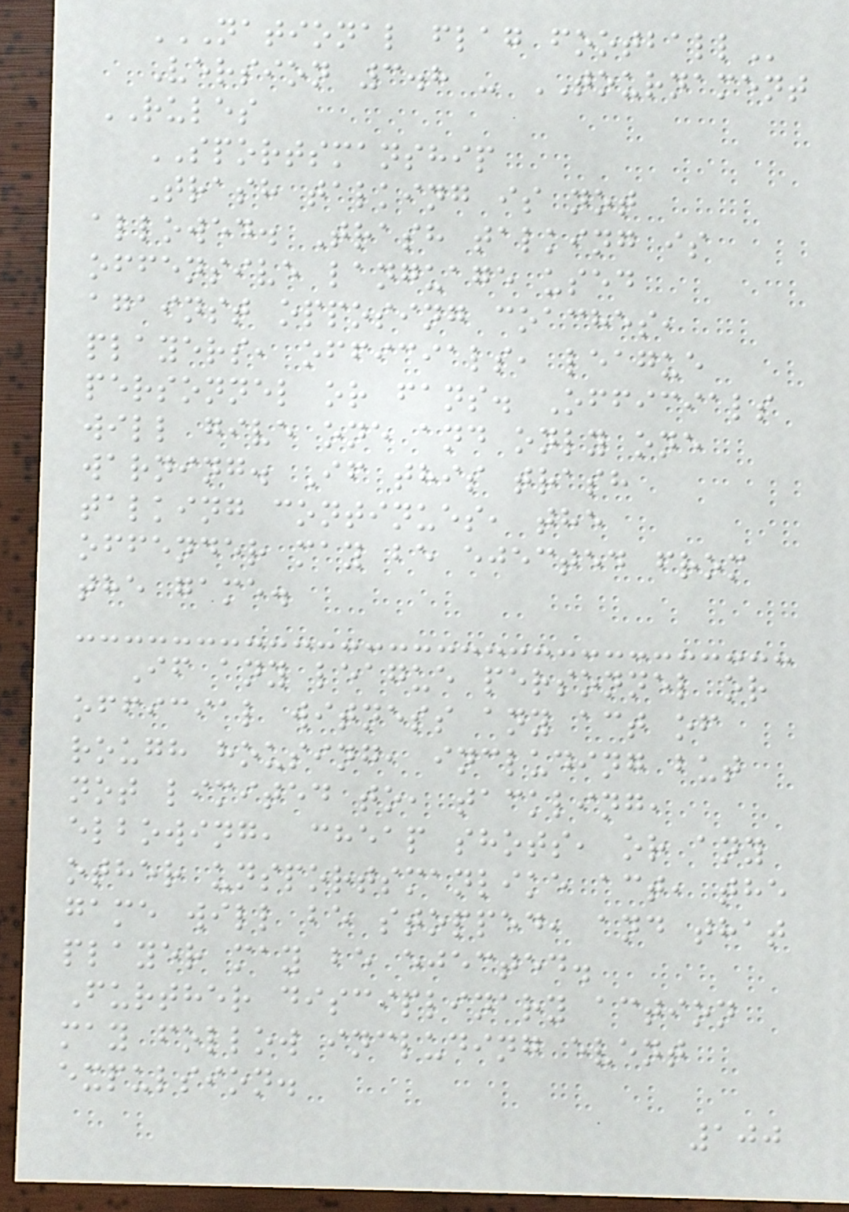NATIONAL FLAG FOOTBALL
Version 3.8 - TOURNAMENT
RULES
SPORTSMANSHIP
Trash talking is not
allowed. Trash talking is
offensive language used
against opposing coaches,
players, officials, league
personnel or fans. Officials
will give one and only one
warning. If this trash
talking continues, the
offender may be ejected from
the game.
If any league personnel or
official witness any act of
rough housing, including but
not limited to, tackling,
elbowing, cheap shots, or any
other unsportsmanlike act, the
game will be stopped, and that
player may be ejected.
Further disciplinary action
may follow including event
expulsion.
100
